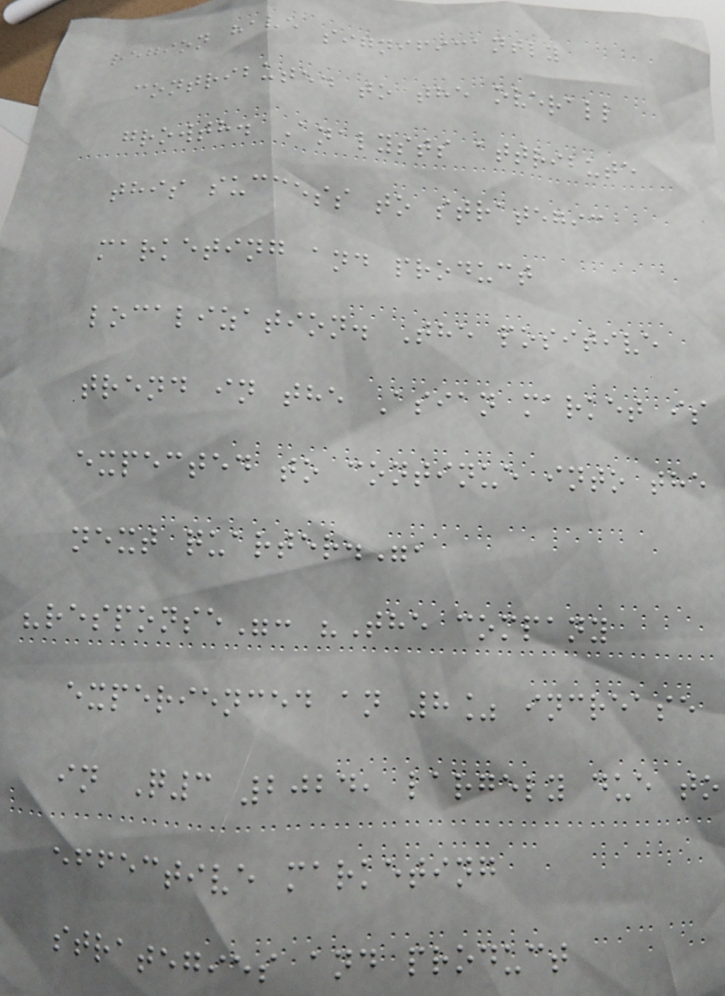region have significantly
contributed to the overall
growth. Analysts attribute
this success to strategic
marketing and product
localization. The positive
trend in the Asian market is
expected to continue into the
next quarter.",
"response": "The company
experienced an 8% increase
in Q3 2024, largely due to
effective marketing
strategies and product
